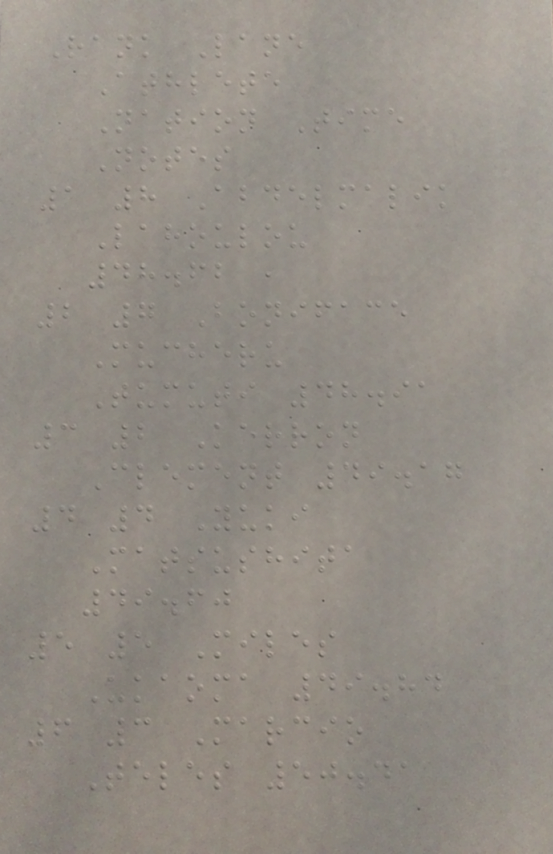Rank Lane
Athlete
Nation Time
Notes
1 8 Abdelmalik
Lahoulou
48.62 ,
2 7 Boniface
Mucheru
Tumuti 48.91
3 2 Kerron
Clement 49.17
4 4 Yuki
Matsushita
49.60
5 5 Miles
Ukaoma 49.84
6 3 Marcio
Teles 50.41
